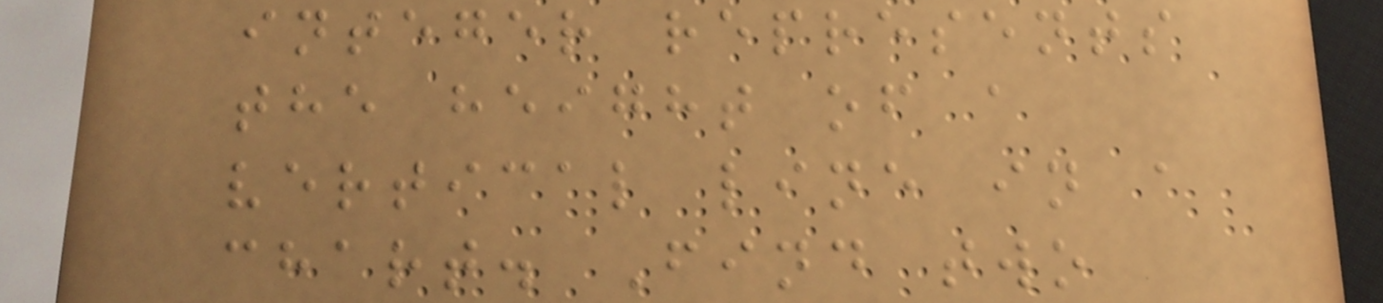integer represents
the height of a
vertical line in a
chart. Find two
